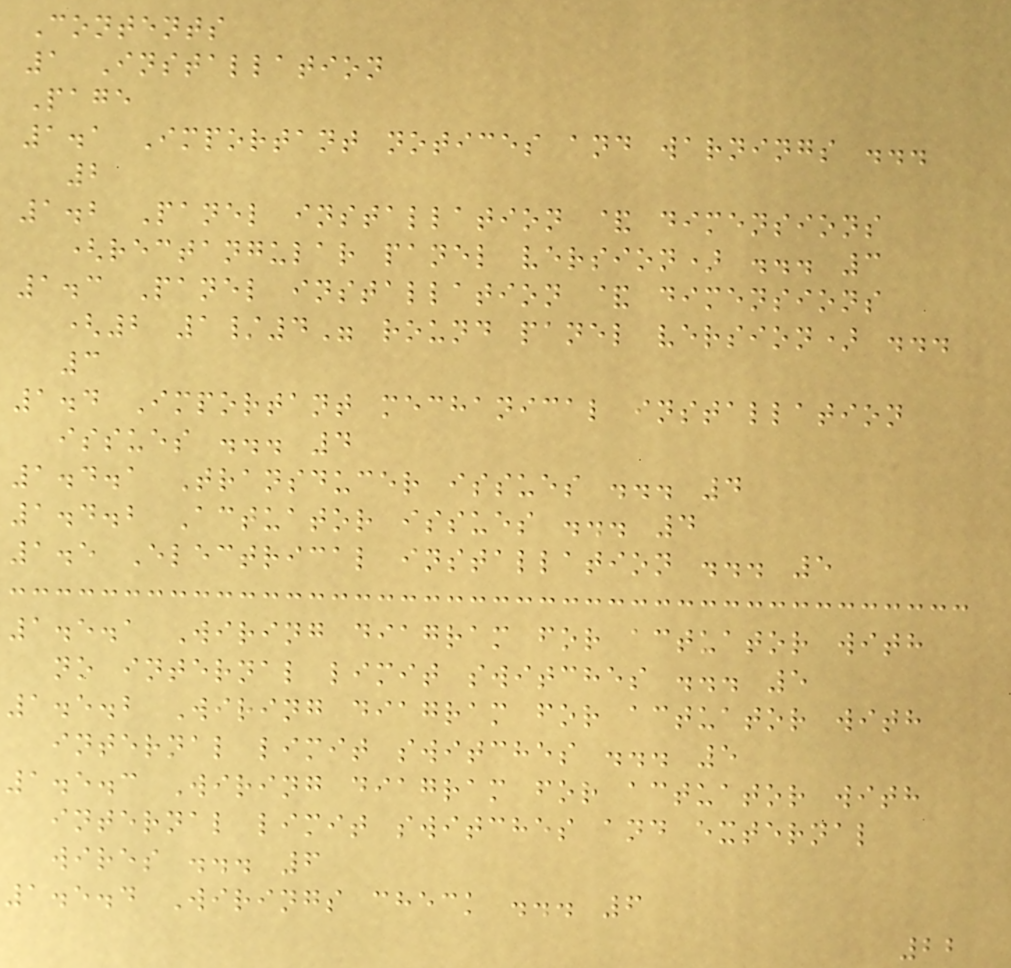Contents
1 Installation
Page
1.1 Important notices and warnings ...
2
1.2 Panel installation & dimensions
(rectangular panel version) ... 3
1.3 Panel installation & dimensions
(2 1/4" round panel version) ...
3
1.4 Important mechanical installation
issues ... 4
1.4.1 Transducer issues ... 4
1.4.2 Actuator issues ... 4
1.5 Electrical installation ... 5
1.5.1 Wiring diagram for actuator with
no internal limit switches ... 5
1.5.2 Wiring diagram for actuator with
internal limit switches ... 5
1.5.3 Wiring diagram for actuator with
internal limit switches and external
wires ... 6
1.5.4 Wirings check ... 6
22
